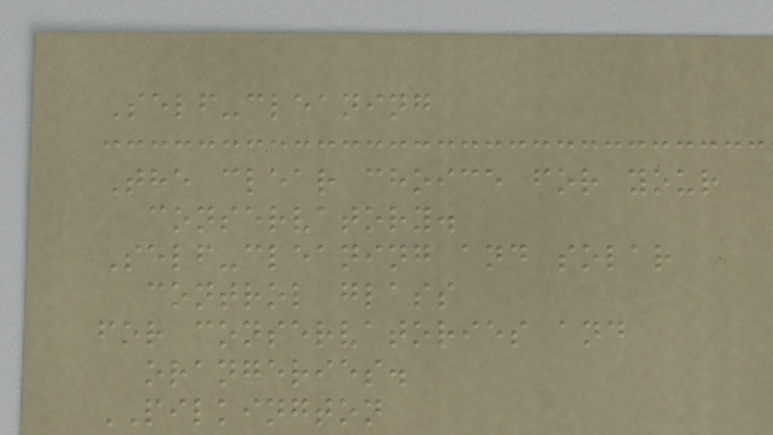Self-cleaning
The clear choice for your
conservatory.
Self-cleaning and solar
control glass
for conservatories and
orangeries.
PILKINGTON
